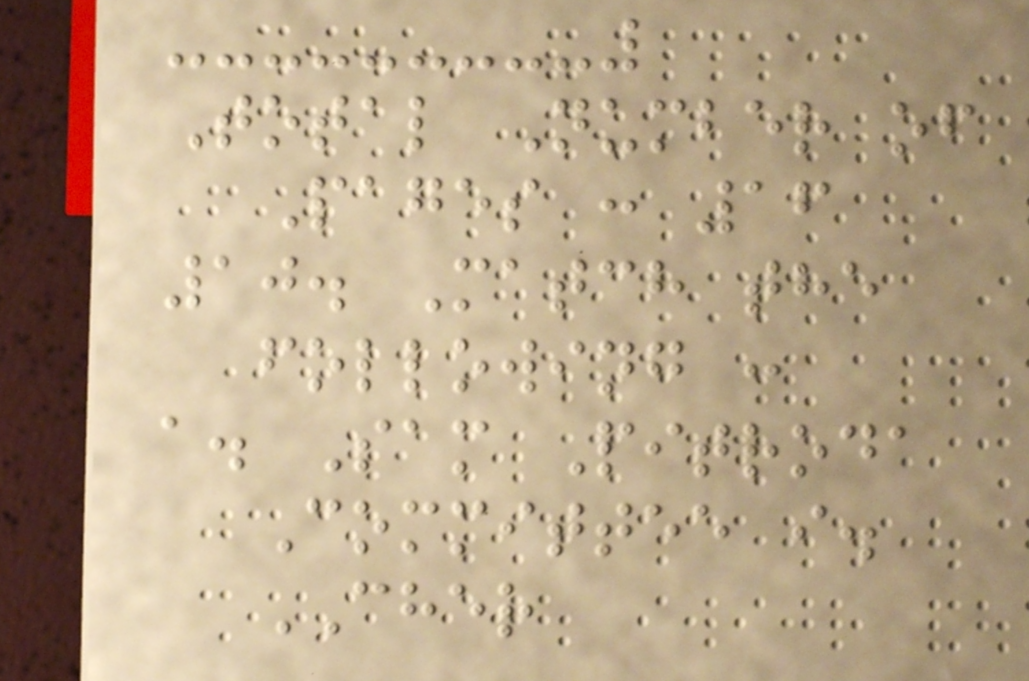Total Number of
Pages : 16
10. Match the
following :
a. Sam Pitroda
Committee i.
CHER
